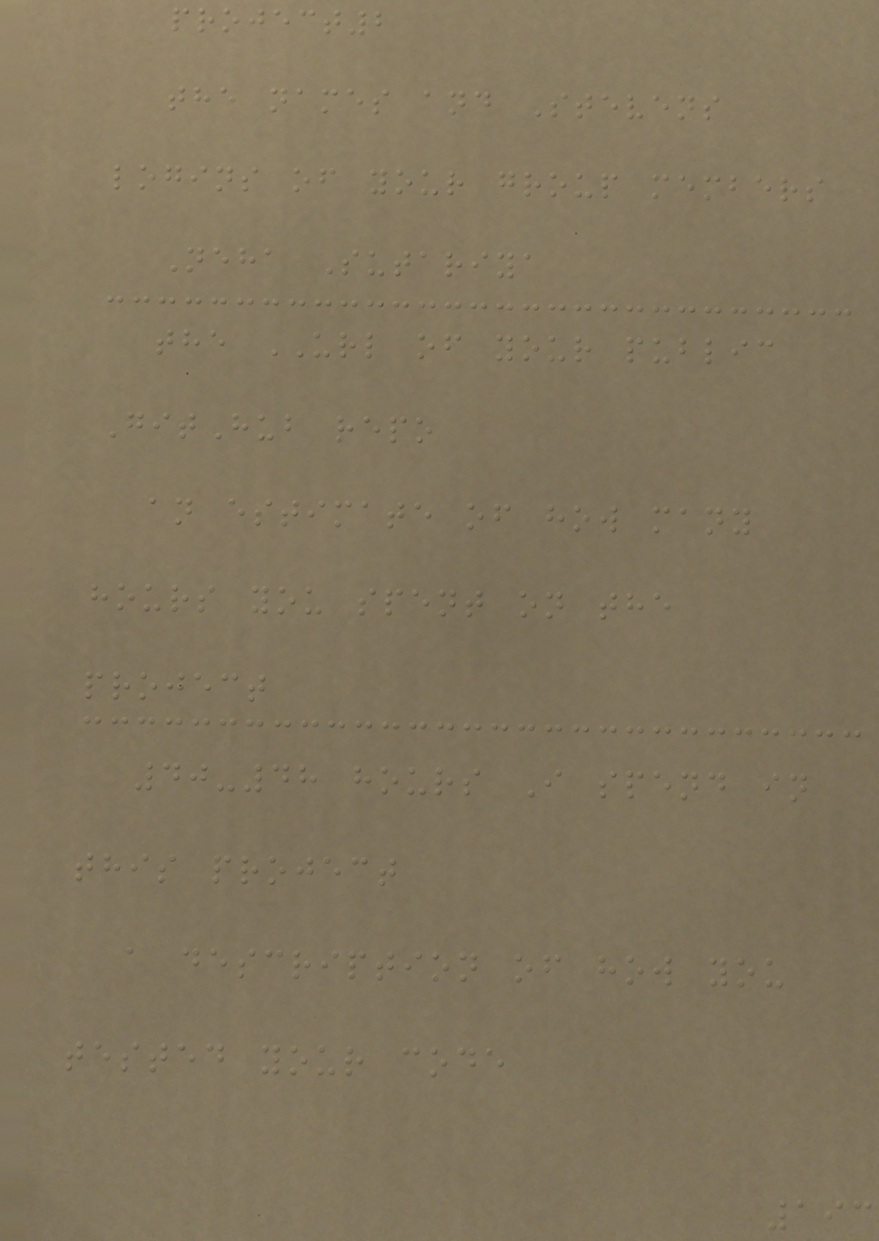project2
the names and Stevens
logins of your group members
Neha Sutariya
the URL of your public
GitHub repo
an estimate of how many
hours you spent on the
project
40-48 hours I spend in
this project
a description of how you
tested your code
193
